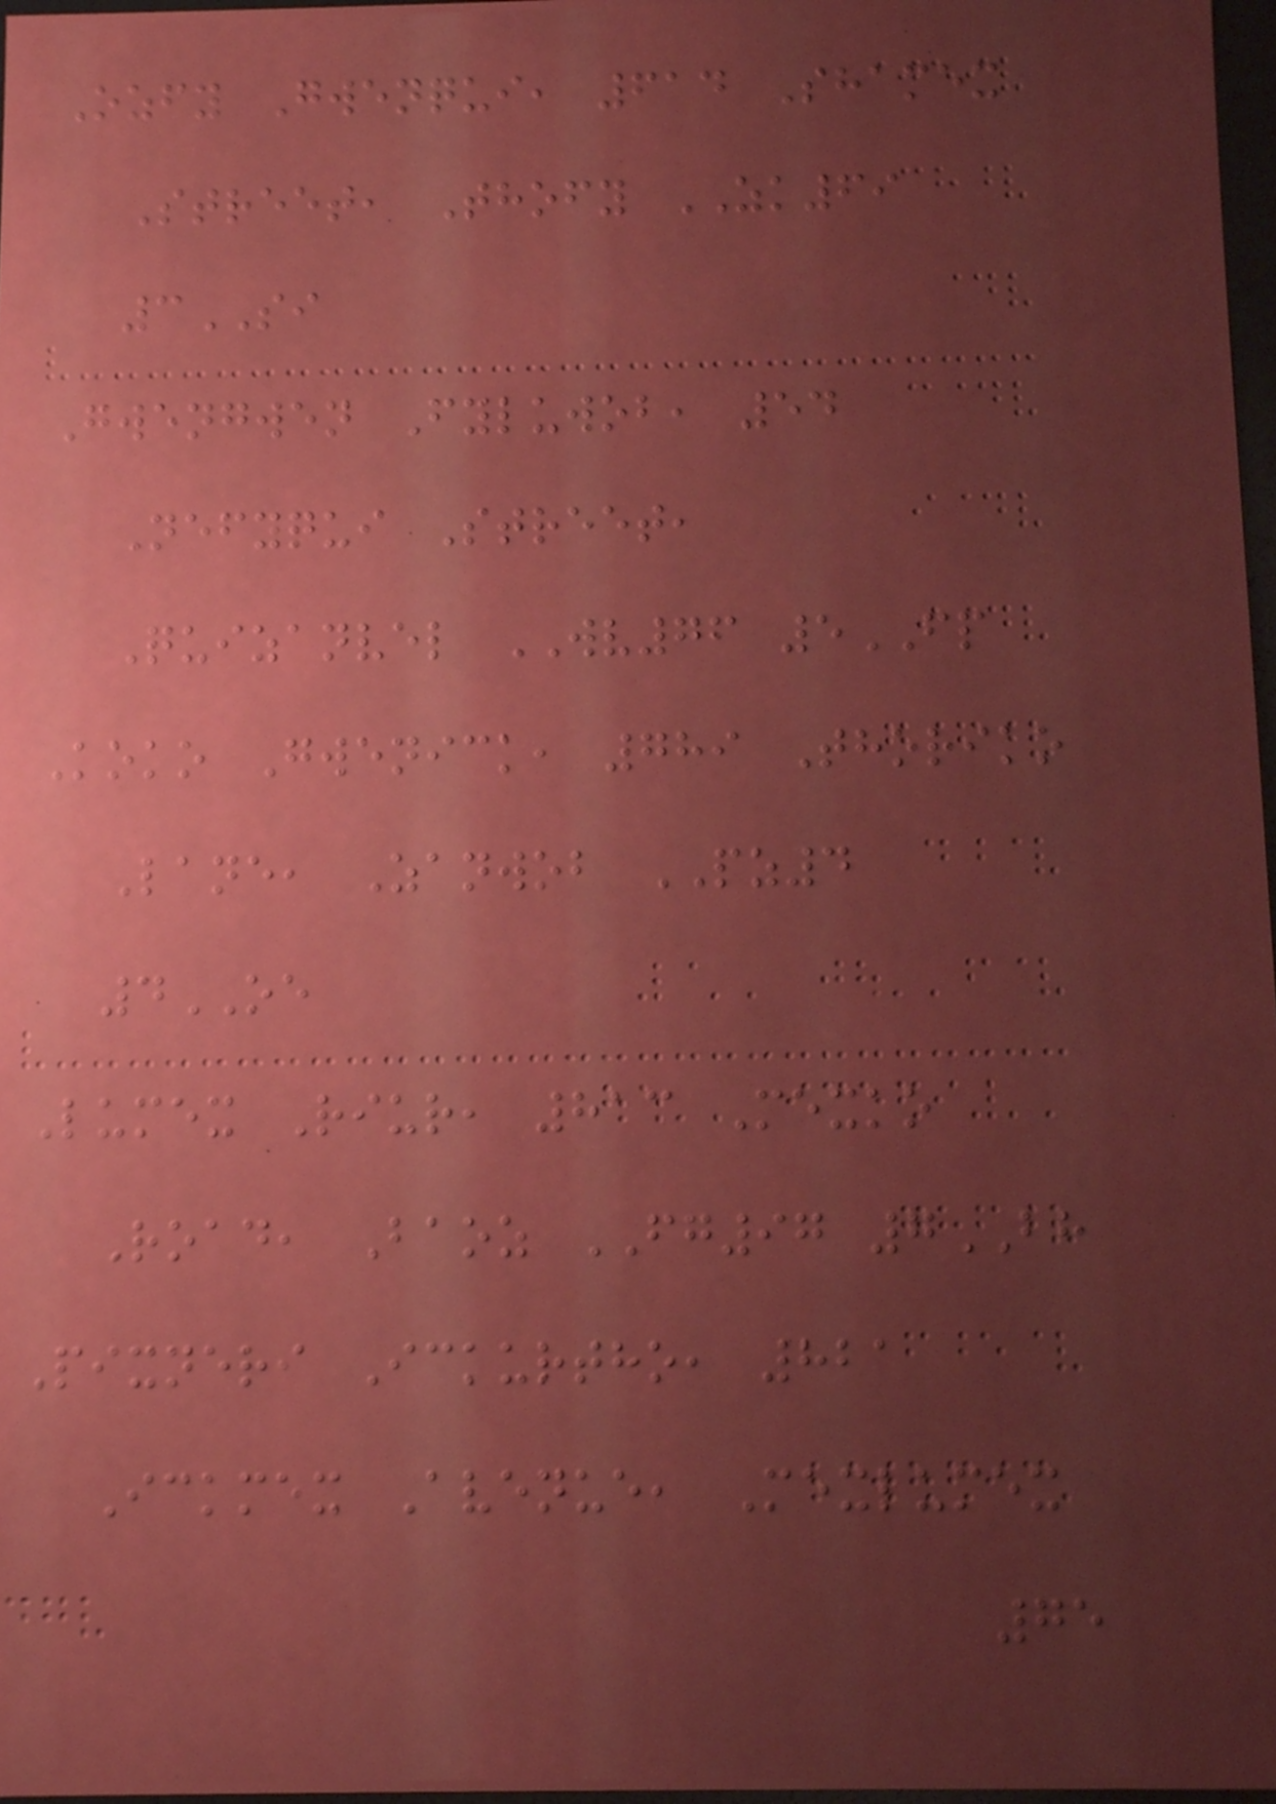Ozfy Gwenqui, 614 Shamex
Street, Thofy ZK69
3SI
Gwengwen Fyluwob, 54
Nefyqui Street,
Quizanvel WV76 5FP
Koko Gwenick, 789 Thoriko
Lane, Zanwob PZ4
4OE
Lumex Riur, 813 Mexko
Road, Baoz FG97 7BH
Pixneri Ickurtho, 821
Ickmex Avenue, Mexlumex
75
